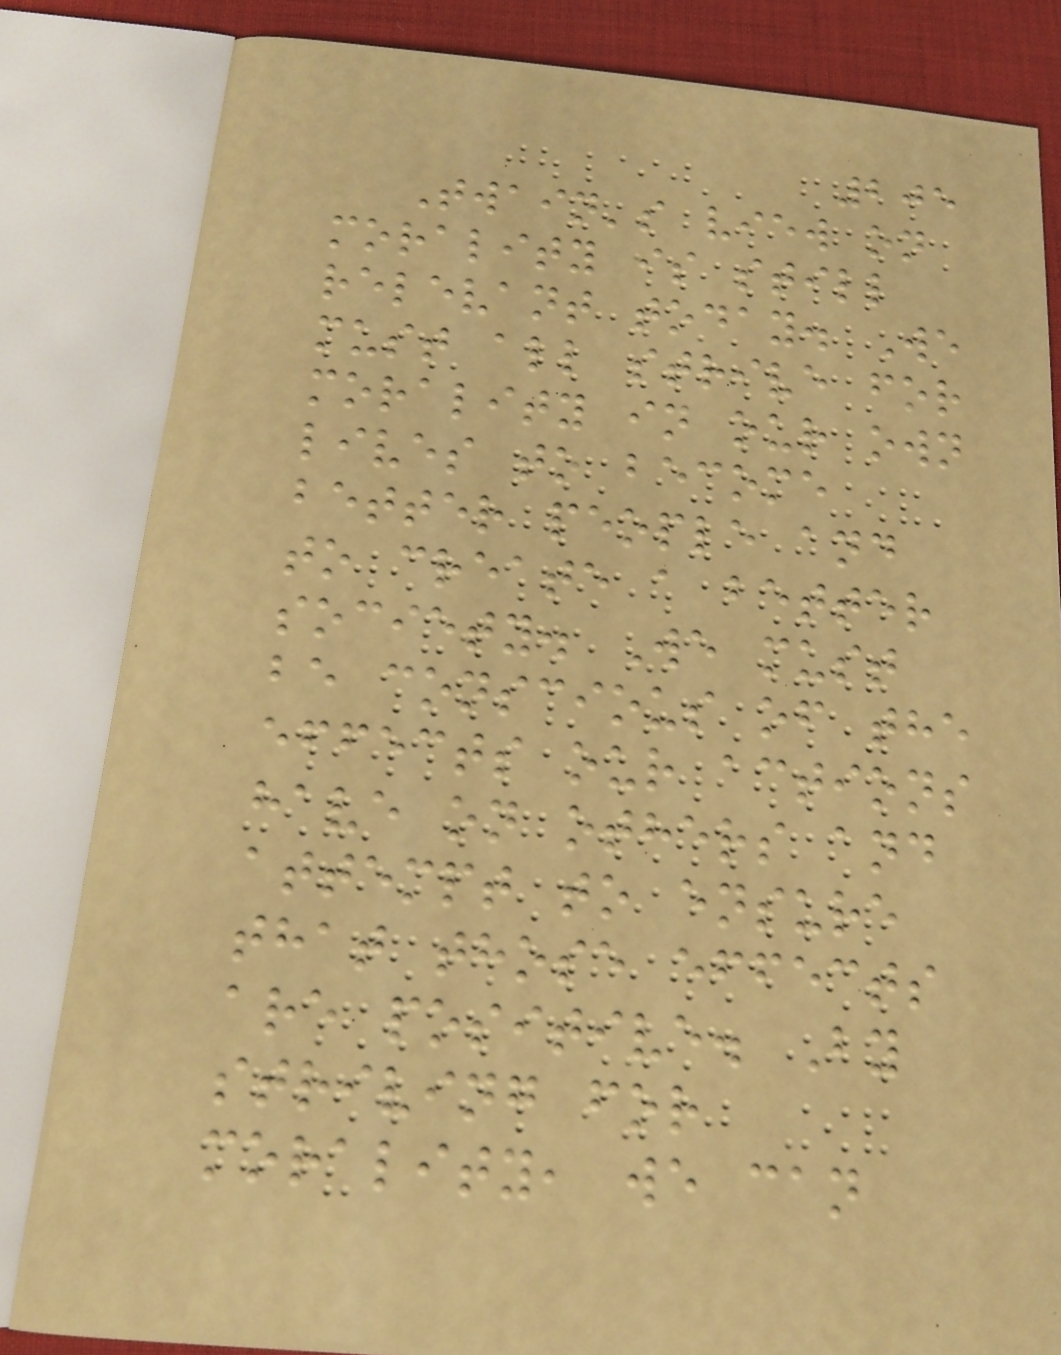205
Twain's view on
morality is still
relevant today. We
must all strive for
morality in our own
lives to become
better people and
to create a better
society. We must
be conscious of the
effects our actions
have on others and
attempt to ensure
that those effects
are positive. By
striving for
morality, we can
